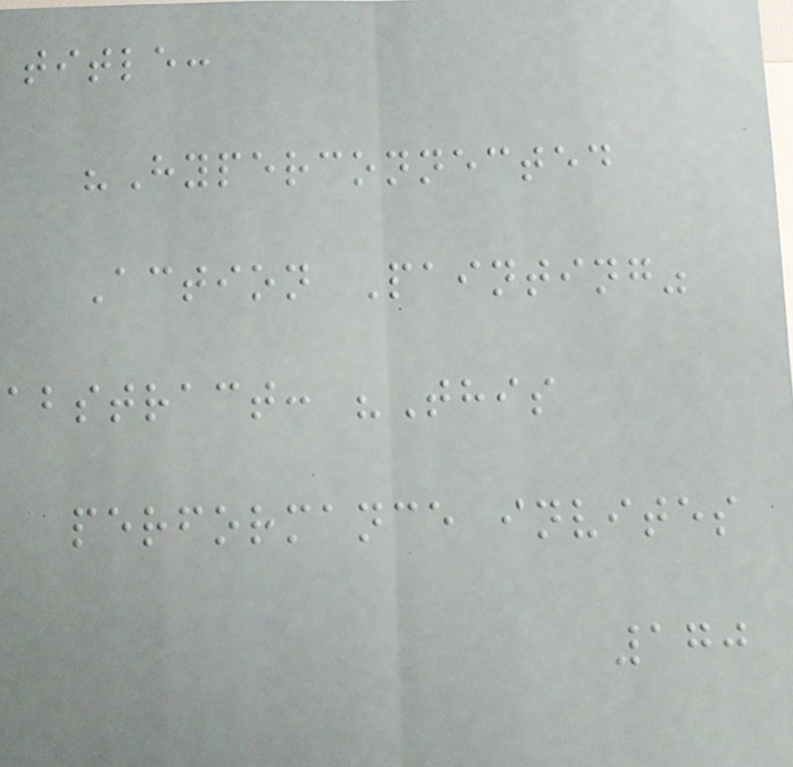title:
"Hyperconnected
Action Painting"
abstract: "This
performance invites
170
